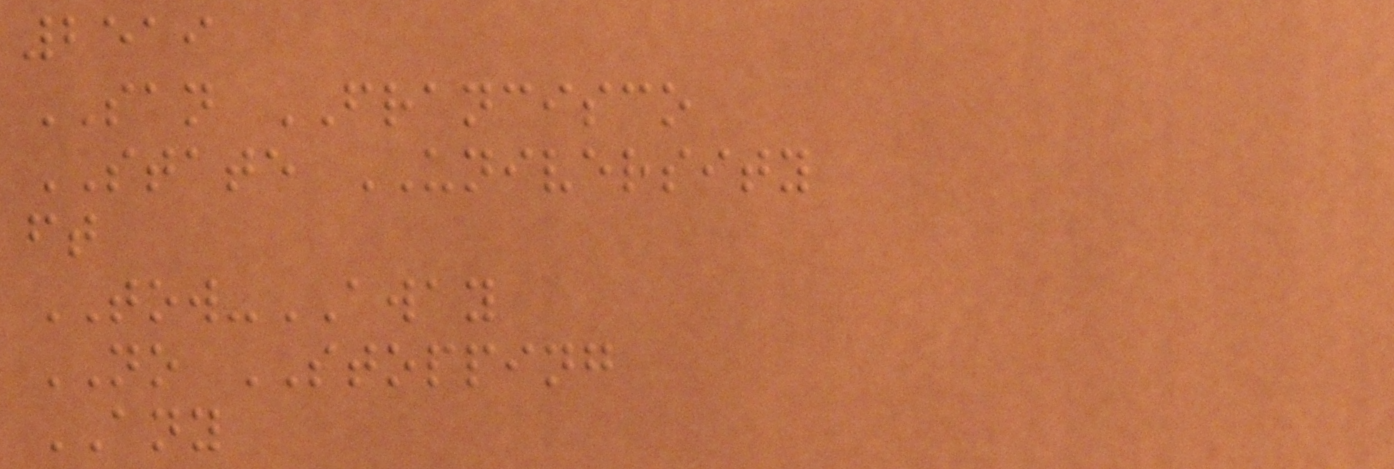2519
SAN FRANCISCO
STATE UNIVERSITY
ft
TOW-AWAY
NO STOPPING
ANY
